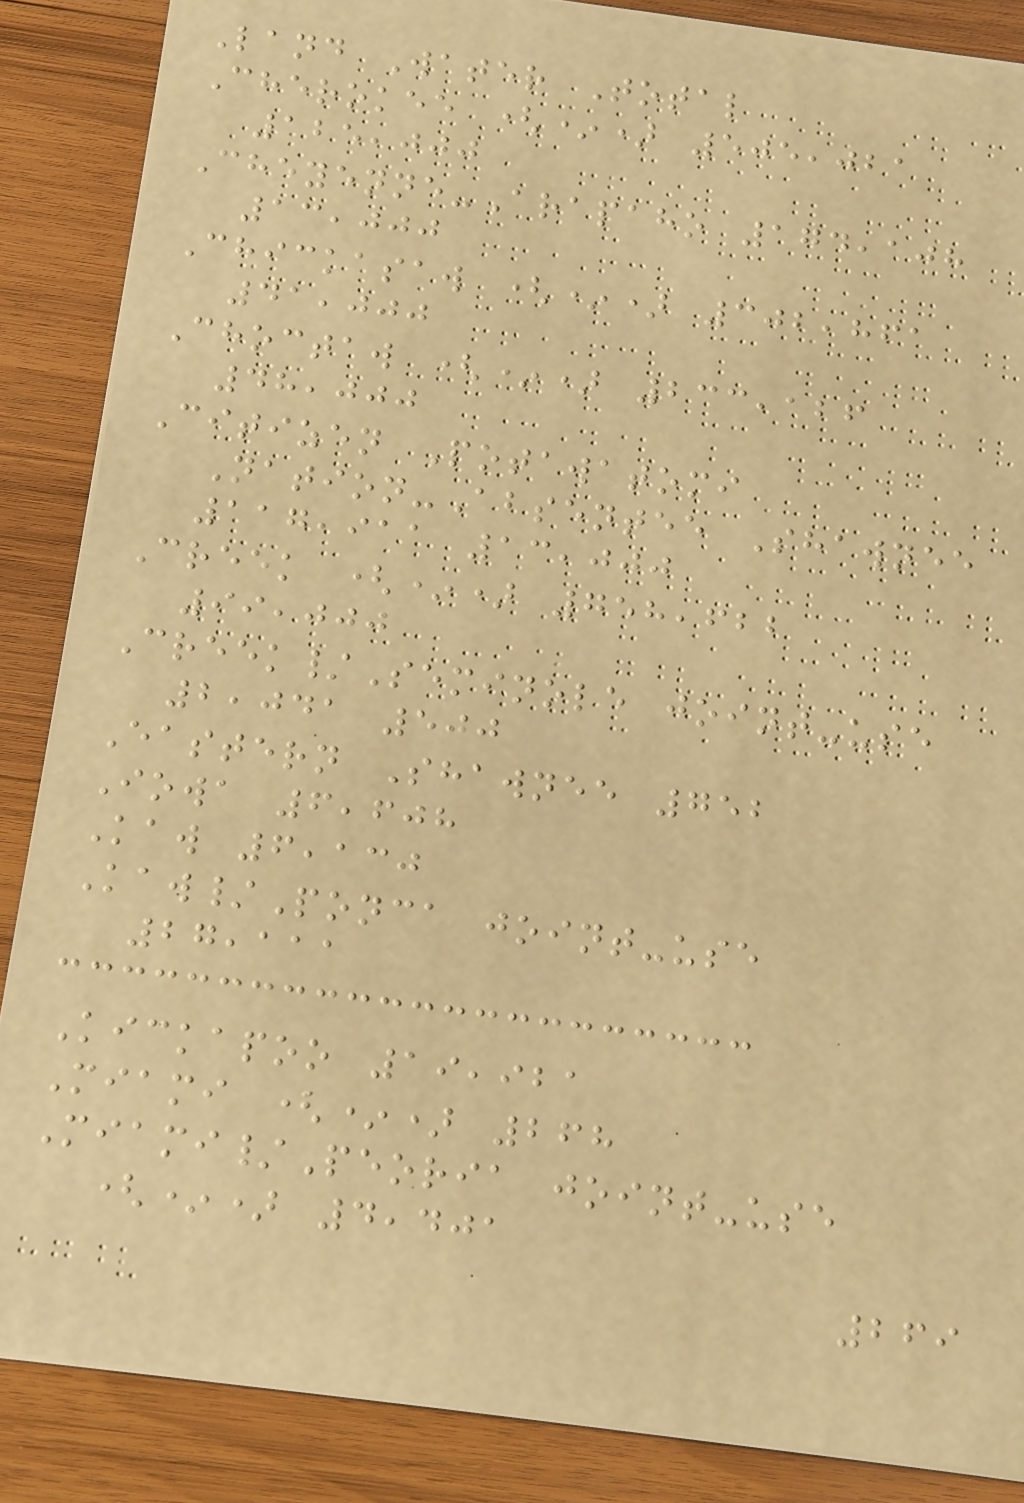Land Water Total
Cherokee (*) 505,021
125,000
Cheyenne-Arapaho 174,108
13,000
Chickasaw (*) 302,861
41,000
Choctaw (*) 233,126
48,000
Citizen Potawatomi
Nation-Absentee Shawnee
117,911 13,000
Creek (*) 758,622
99,000
Creek/Seminole joint-use
2,041 500
Eastern Shawnee 752
Iowa 6,608
Kaw 6,130
Kaw/Ponca joint-use
27,111
Kickapoo 19,921
Miami (*) 268
Miami/Peoria joint-use
(*) 4,401
269
